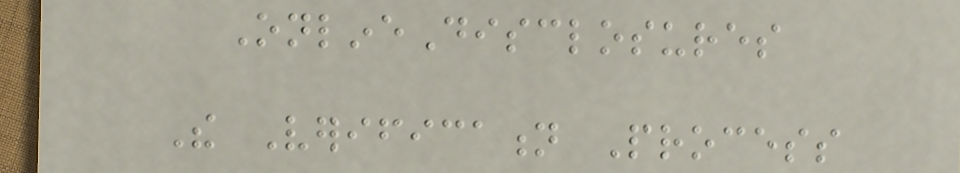OnlineDisclosures
The Verification Process
